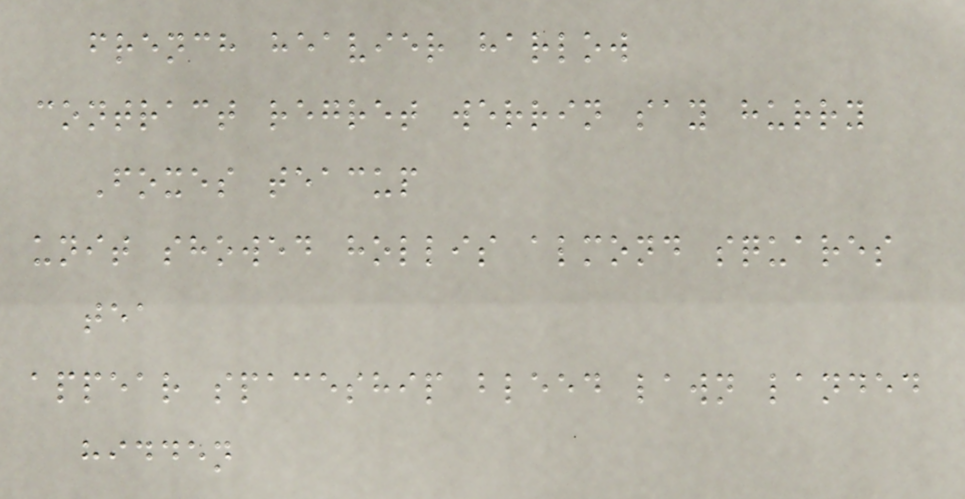french heavier harlow
contract regret werrin say hurry
Foxes teacup
unit showed hollis almond squares
tea
appear spaceship bleed lawn landed
hidden
